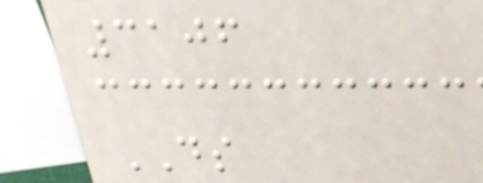3106
DS
